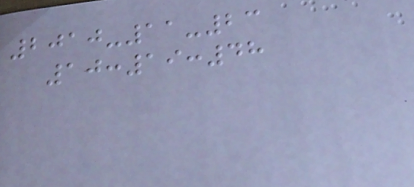2010-11-23
10:19:48
